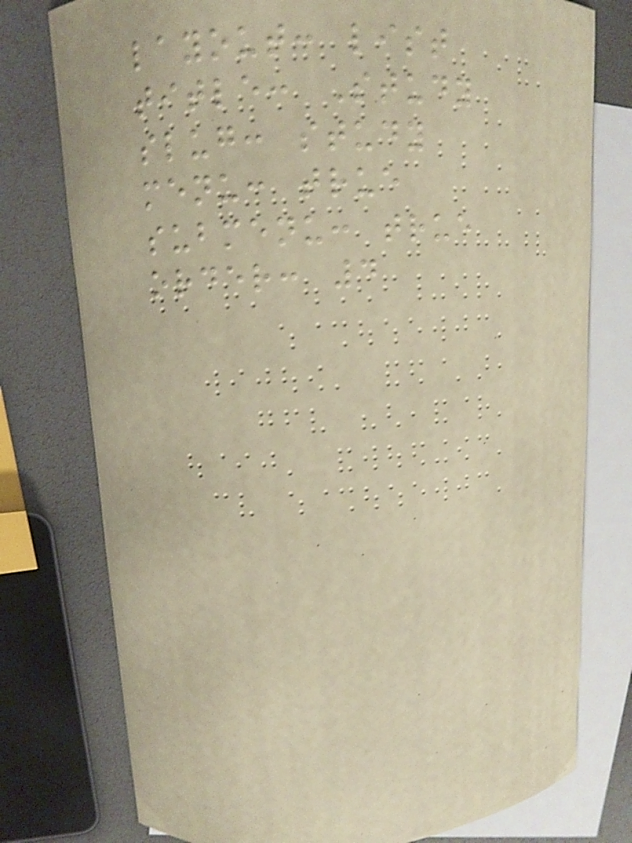layout: list
title: Study
slug: study
menu: true
submenu: true
order: 4
